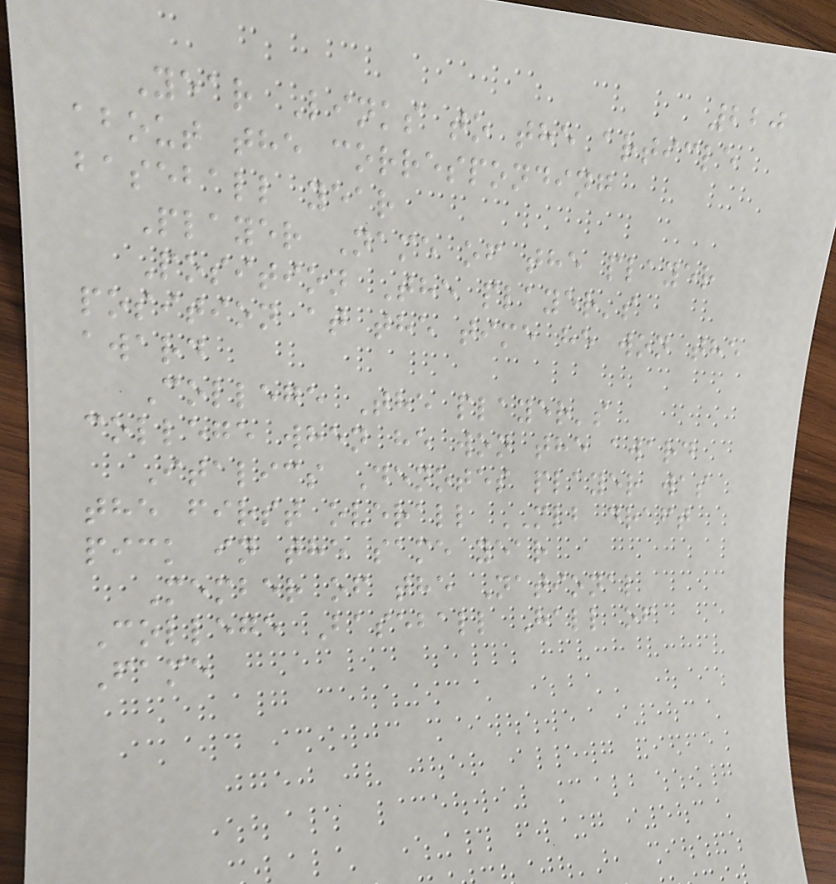220
Year Links to the article
about the corresponding
baseball year
Player Name of the player
Position The player's
position at the time he won the
award
College The player's
college when he won the award
Italics Denotes player was
the first overall MLB draft
pick in the same year
Member of the National
College Baseball Hall of
Fame
